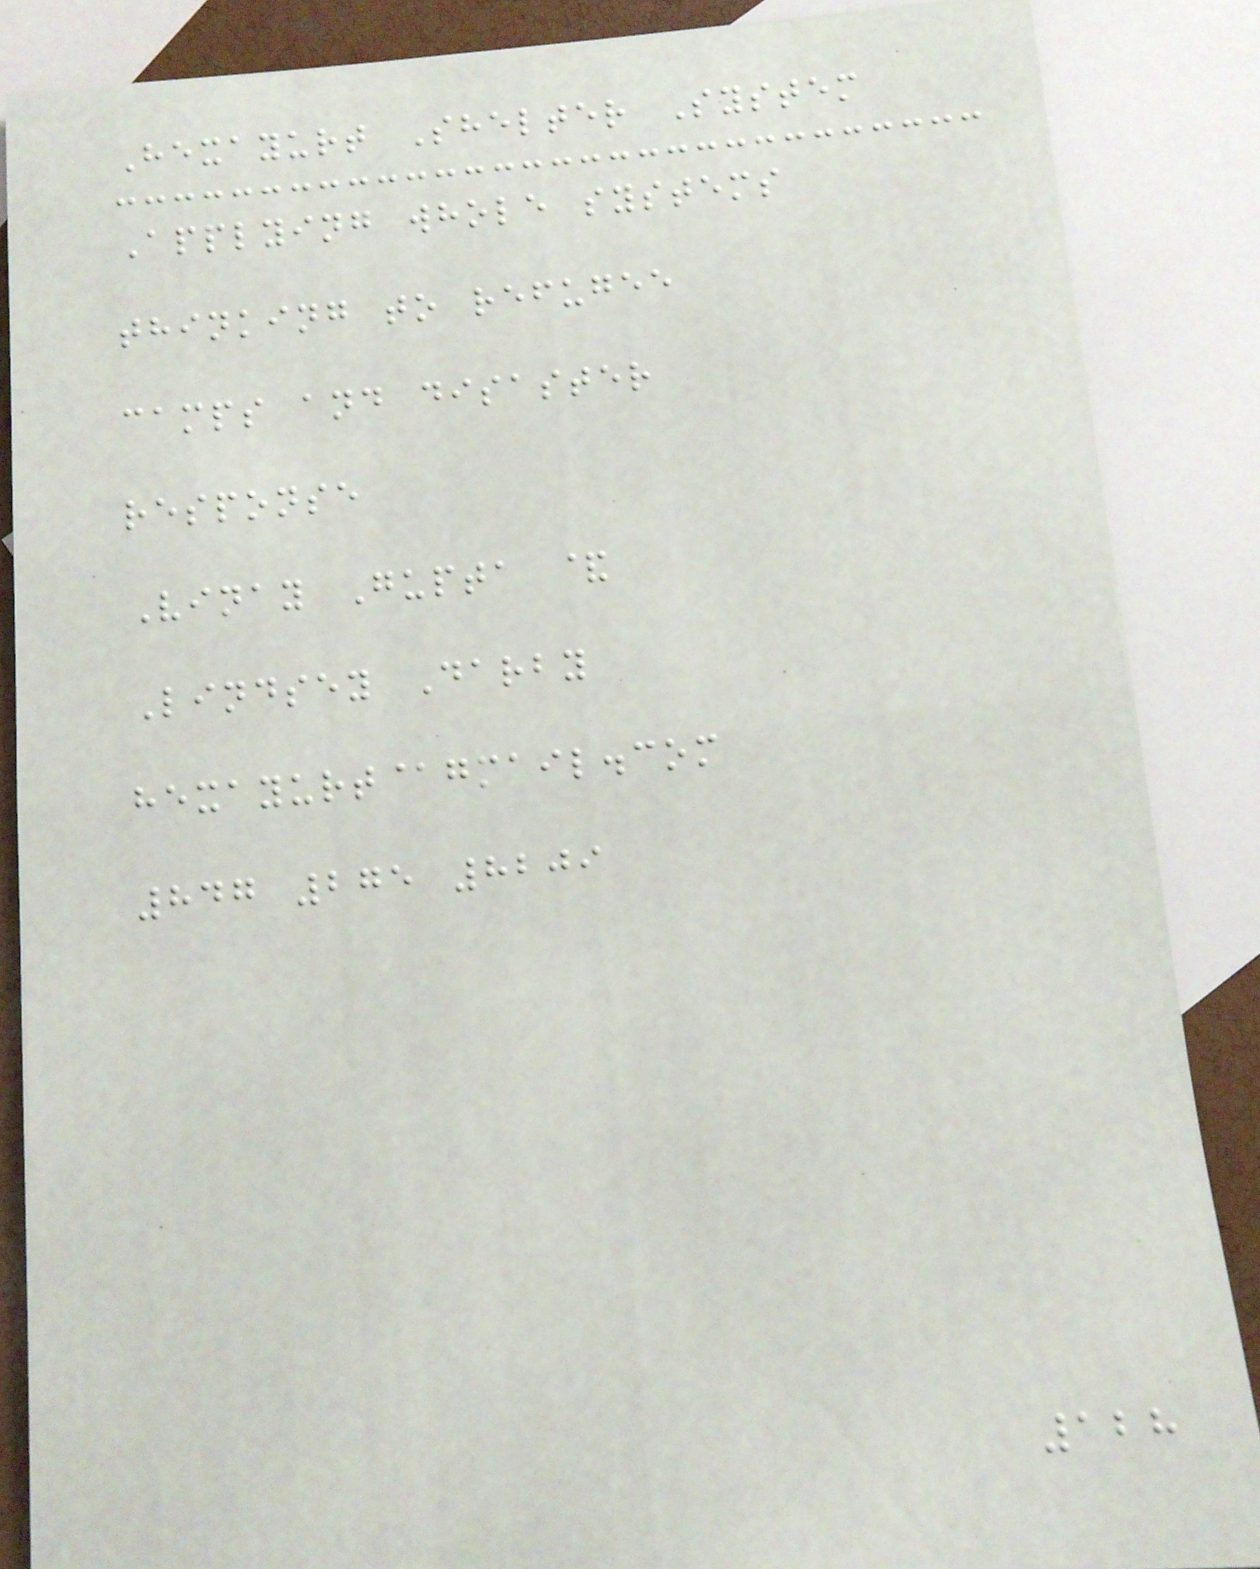Hexayurt Shelter System
Applying whole systems
thinking to refugee
camps and disaster
response
Vinay Gupta &
Lindsey Darby
hexayurt@gmail.com
847 275 8209
128
